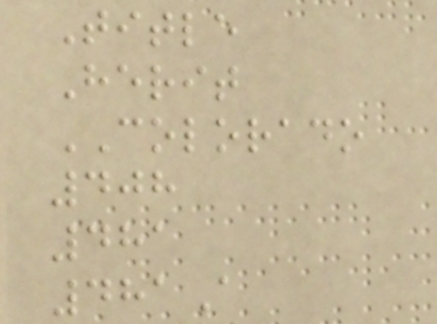Title
Herit
COLORADO
408
481
481A
